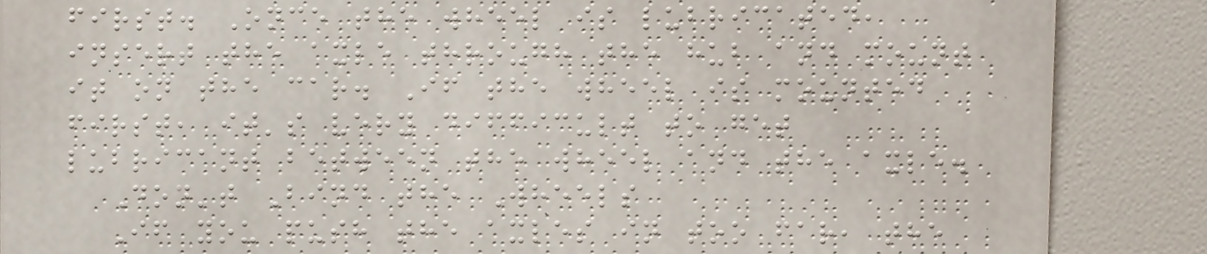first. Once the wheel is lubricated,
insert the axle through the hub and mount
it on the car. If the wheel is mounted
first, it's very difficult to get
lubricant between the wheel and the axle.
Don't Bind the Wheels
If you push the axles in too far, the
